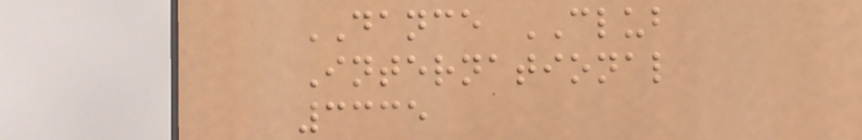DANCE CLUB
International
3335
